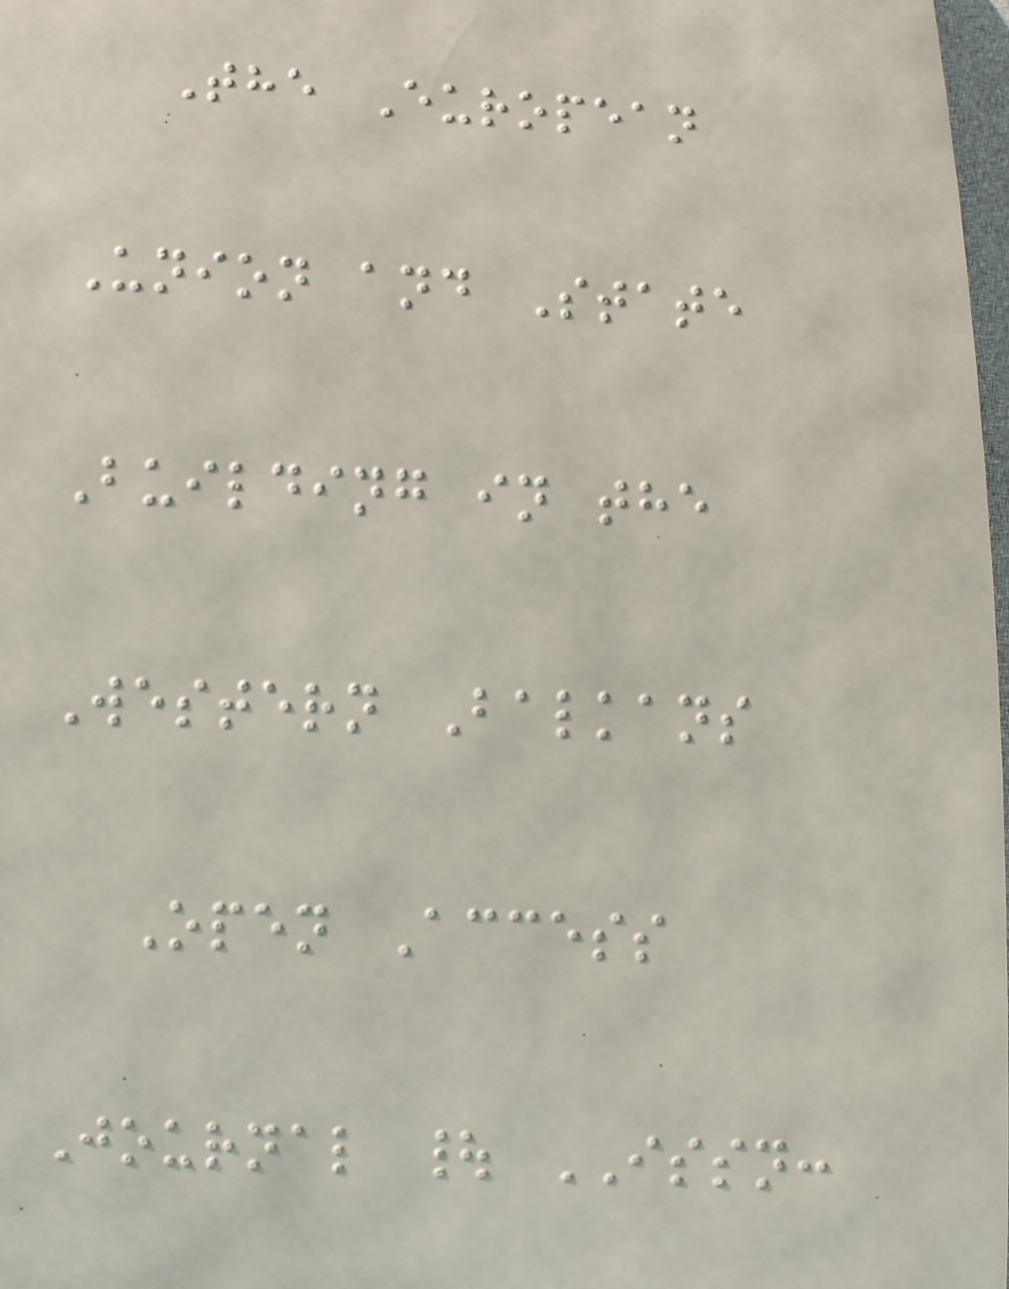The European
Union and State
Building in the
Western Balkans
Open Access
Journal | ISSN:
